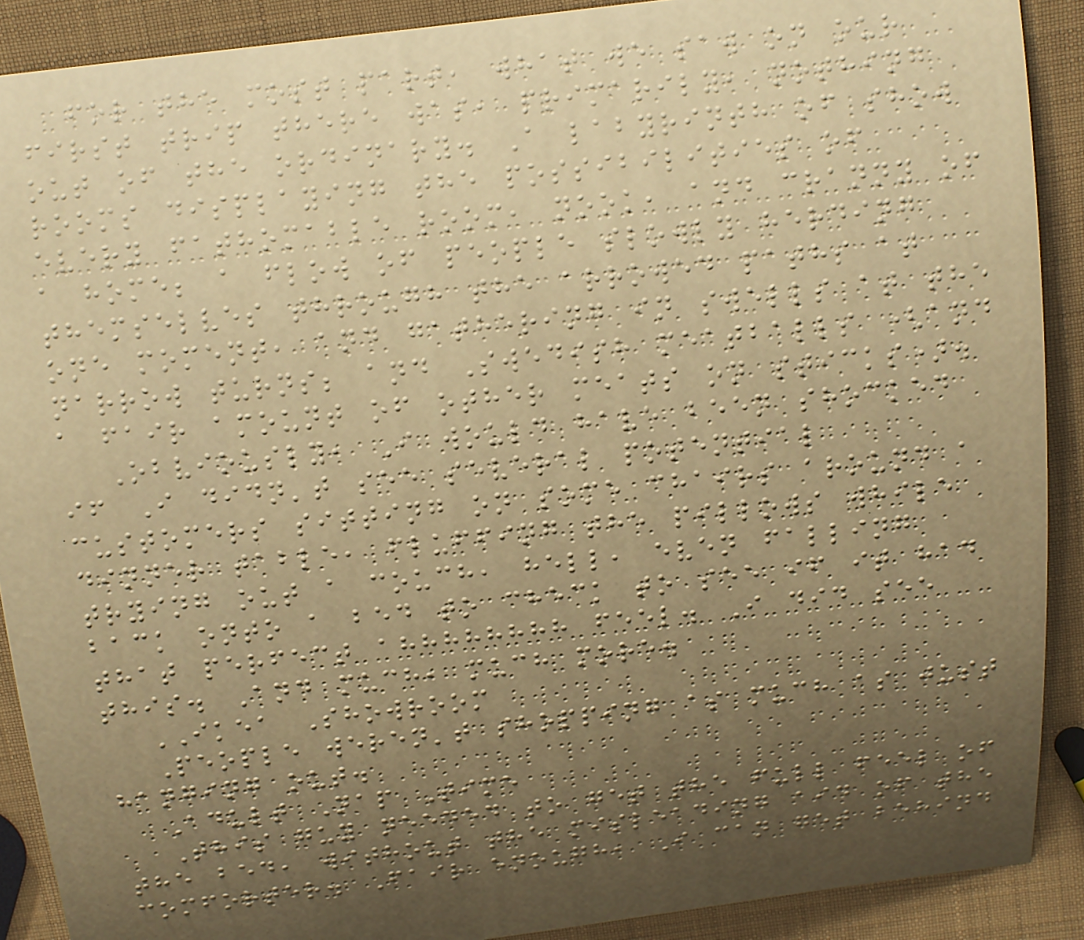for the most part, what we saw on our
first trip there was, primarily, nothing
out of the ordinary. A labyrinth of show
rooms displaying the possibilities of
every fathomable room, nook, and cranny of
a home; a flow of people slowly herding
themselves through the arrowed paths at
one moment, and gathering in swells at the
narrow turns; and Swedish meatballs (and
a fair amount of other meats on sticks).
Obviously, I would have been shocked
if I didn't see several potential
customers sitting on some chairs around a
dinner table, fluffing the pillows while
trying out a couch, hell, even falling
back onto a bed to check to see if it had
that perfect ahhhhhhhh feel. I did see
this. And much, much more.
IKEA Showroom
People weren't shopping as much as just
hanging out.
Adult Nap Time
This guy needed to get the full feel of
the bed, without the misleading aid of the
comforter. Fair enough, I can get behind
